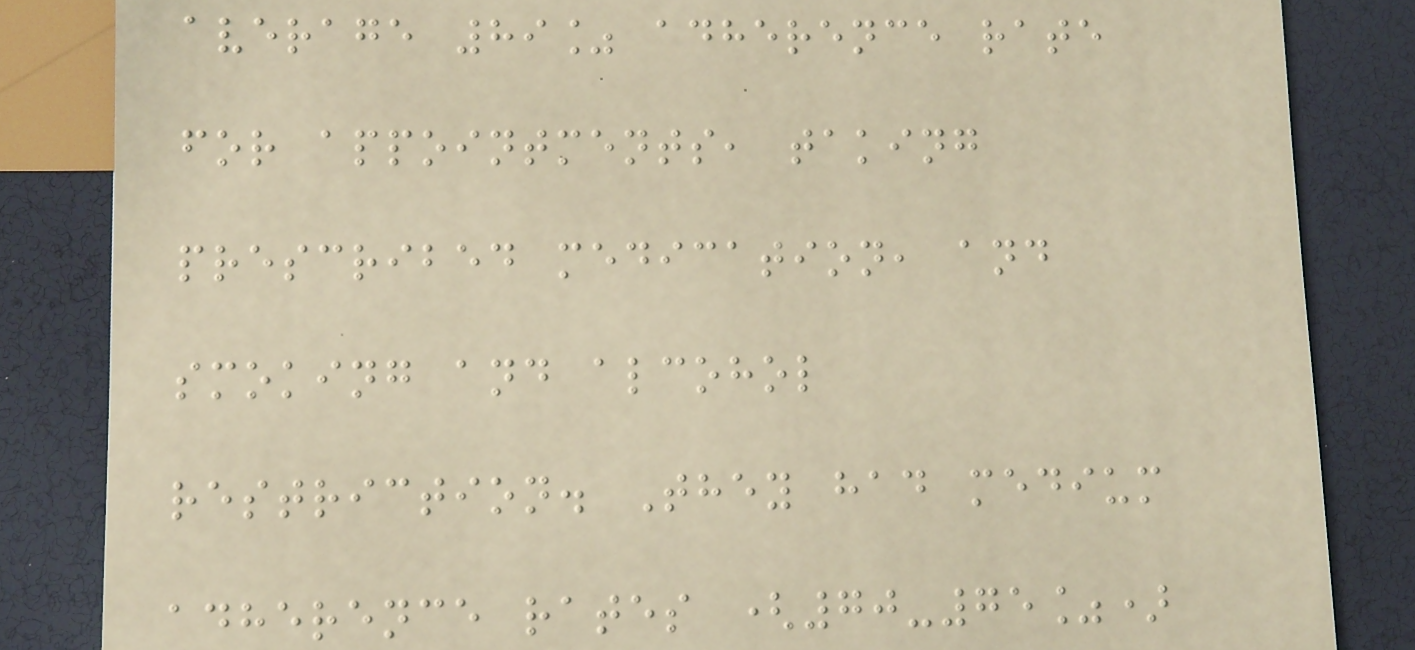average 89% adherence rate
for appointments, taking
prescribed medication, and
smoking and alcohol
restriction. They had medium
adherence rates (70-75%)
